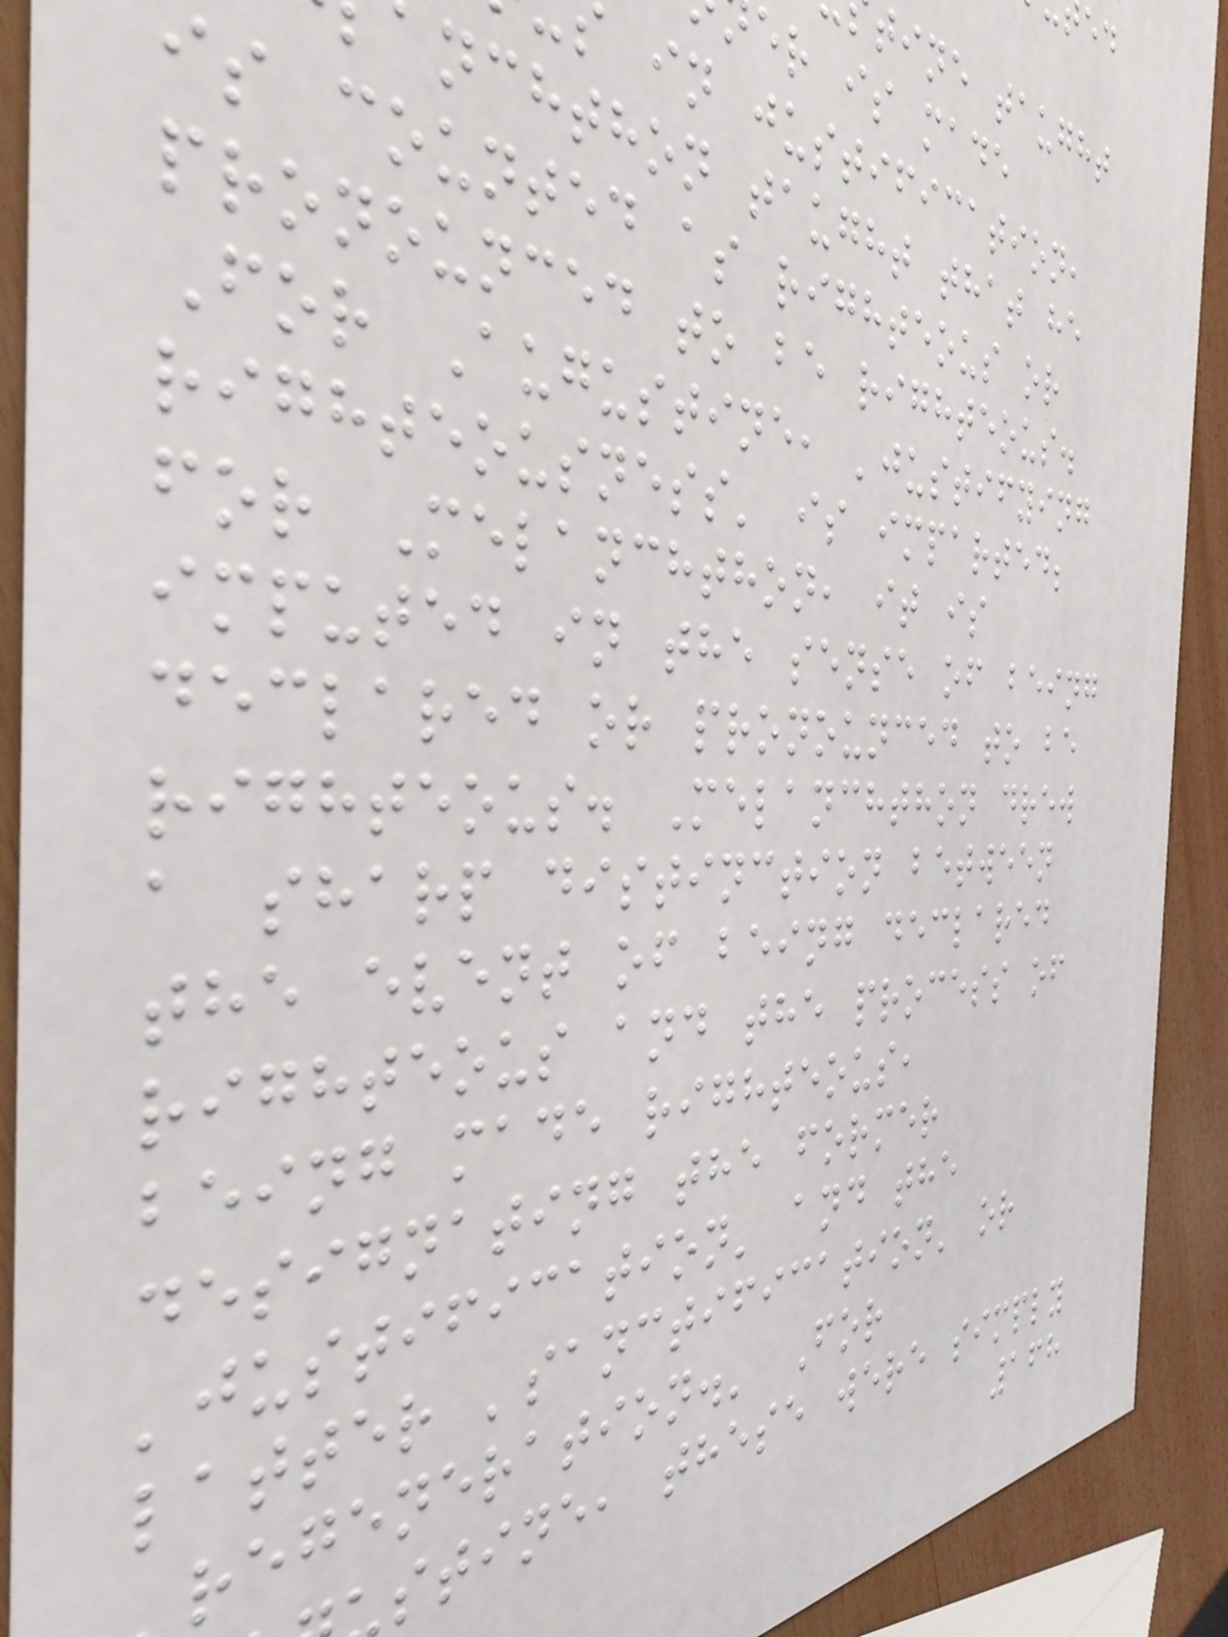tine taught
er is made
in justification,
nchthon taught that he
is counted as righteous or
pronounced to be righteous.
For Augustine, 'justifying
righteousness' is imparted;
for Melanchthon, it is
imputed in the sense of being
declared or pronounced to be
righteous. Melanchthon drew
a sharp distinction between
the event of being declared
righteous and the process of
being made righteous,
designating the former
'justification' and the
latter 'sanctification' or
regeneration.' For
stine, these were simply
168
